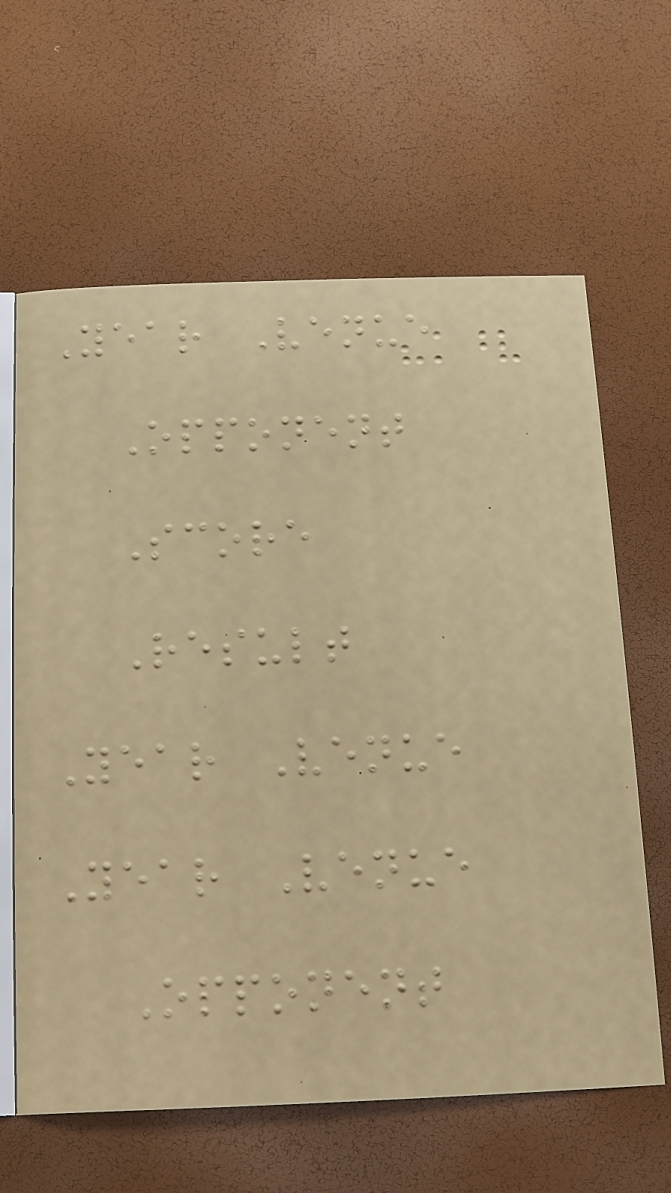Year Venue
Opponent
Score
Result
Year Venue
Year Venue
Opponent
